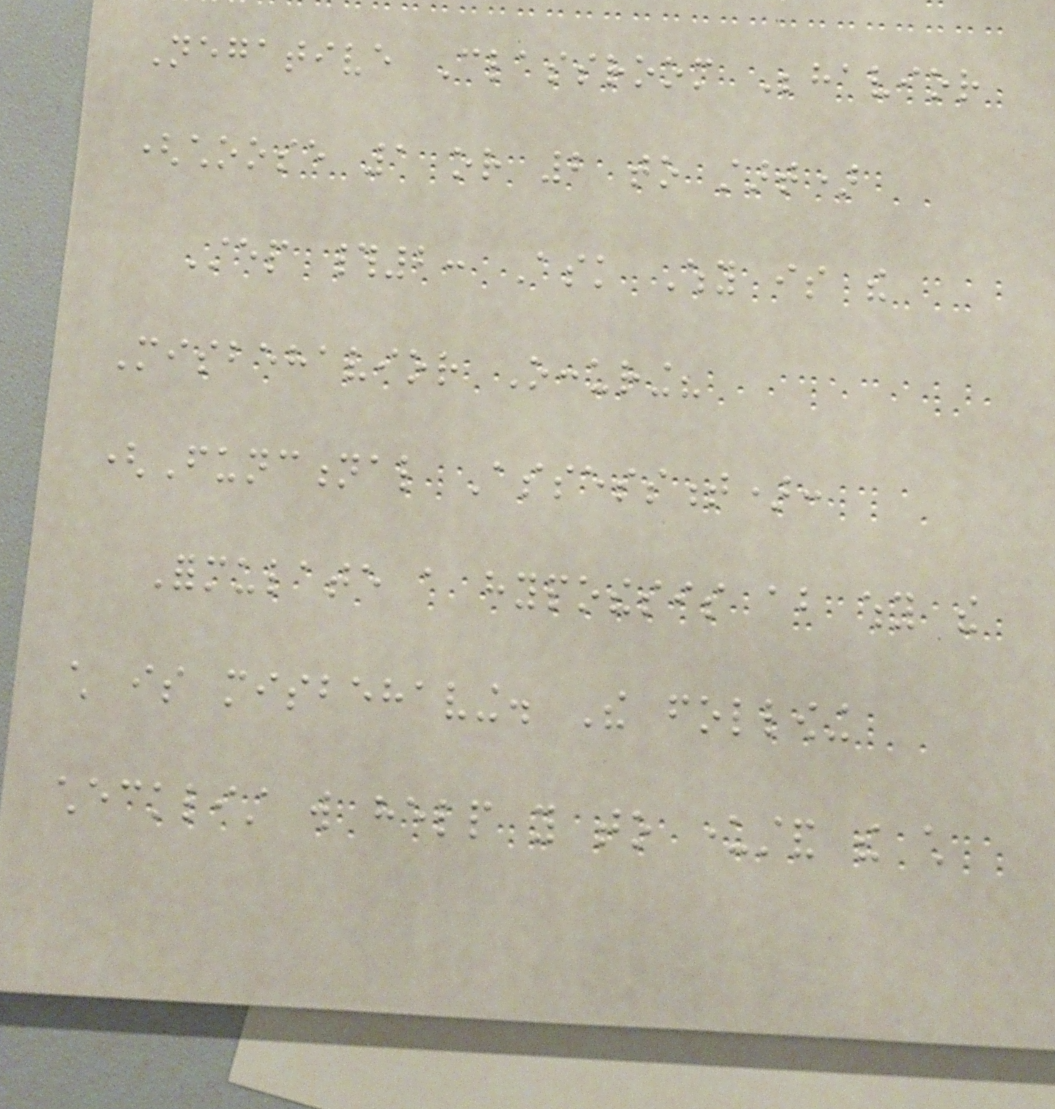Negative Classroom Behavior
(choose 1 or 2 to start)
Step #2: Ask Why is the
Misbehavior Occuring?
(Functional Assessment):
Formulate a hypothesis about why the
child is misbehaving. The following
checklist will help you to understand the child
